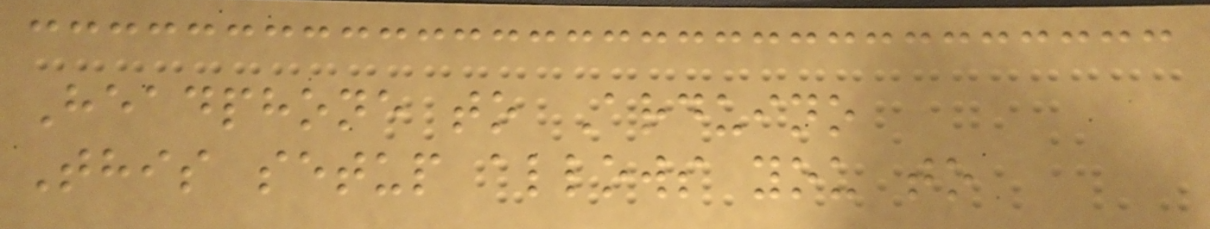Headphone to Arduino
This setup allows you to
